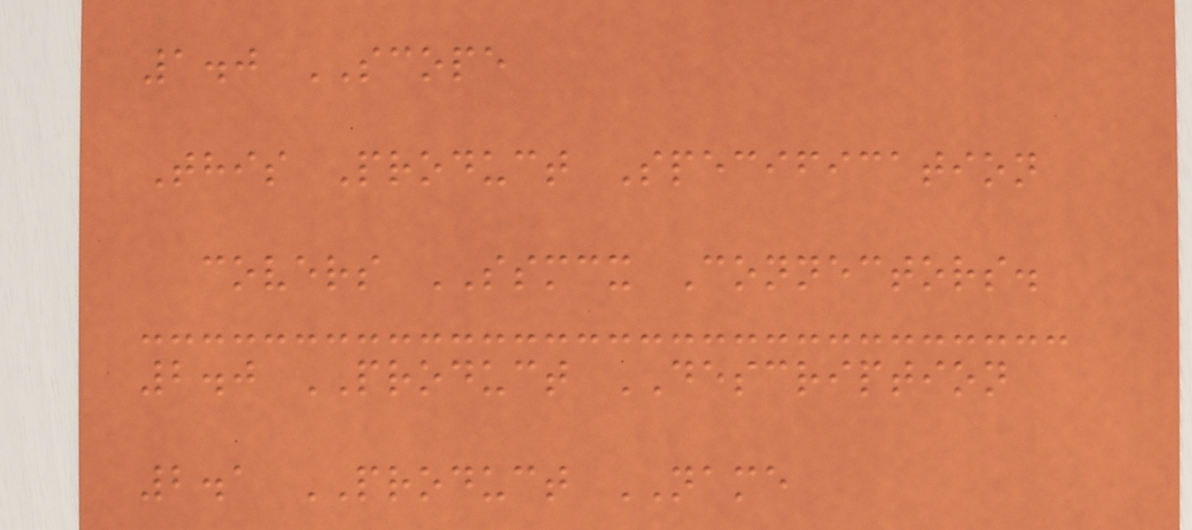1.0 SCOPE
This Product Specification
covers SSMCX Connectors.
2.0 PRODUCT DESCRIPTION
2.1 PRODUCT NAME
